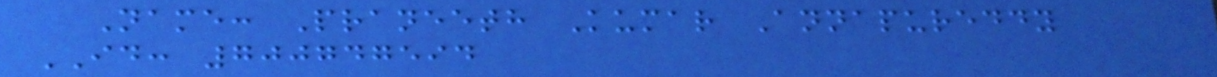Name: Praneeth Kumar Annapureddy
ID: 700747594
